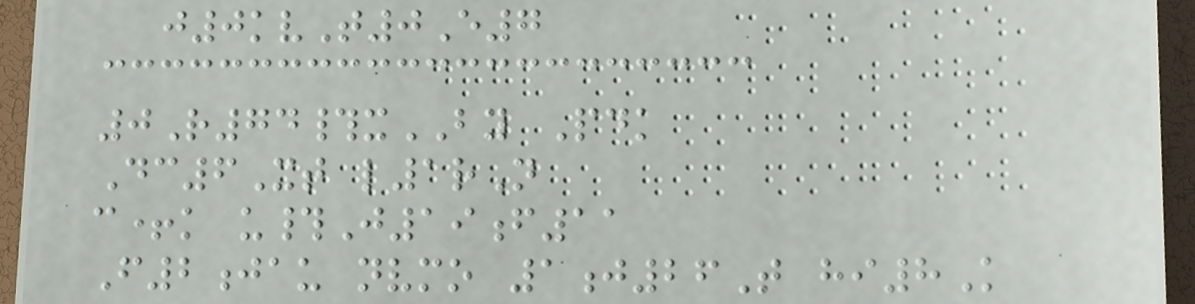j0kvT0E7
0R74#xBY Pdk
Dc6Xt l1rN
c+k u#J19f11
F2jau nvmo 1j26T hi8K
